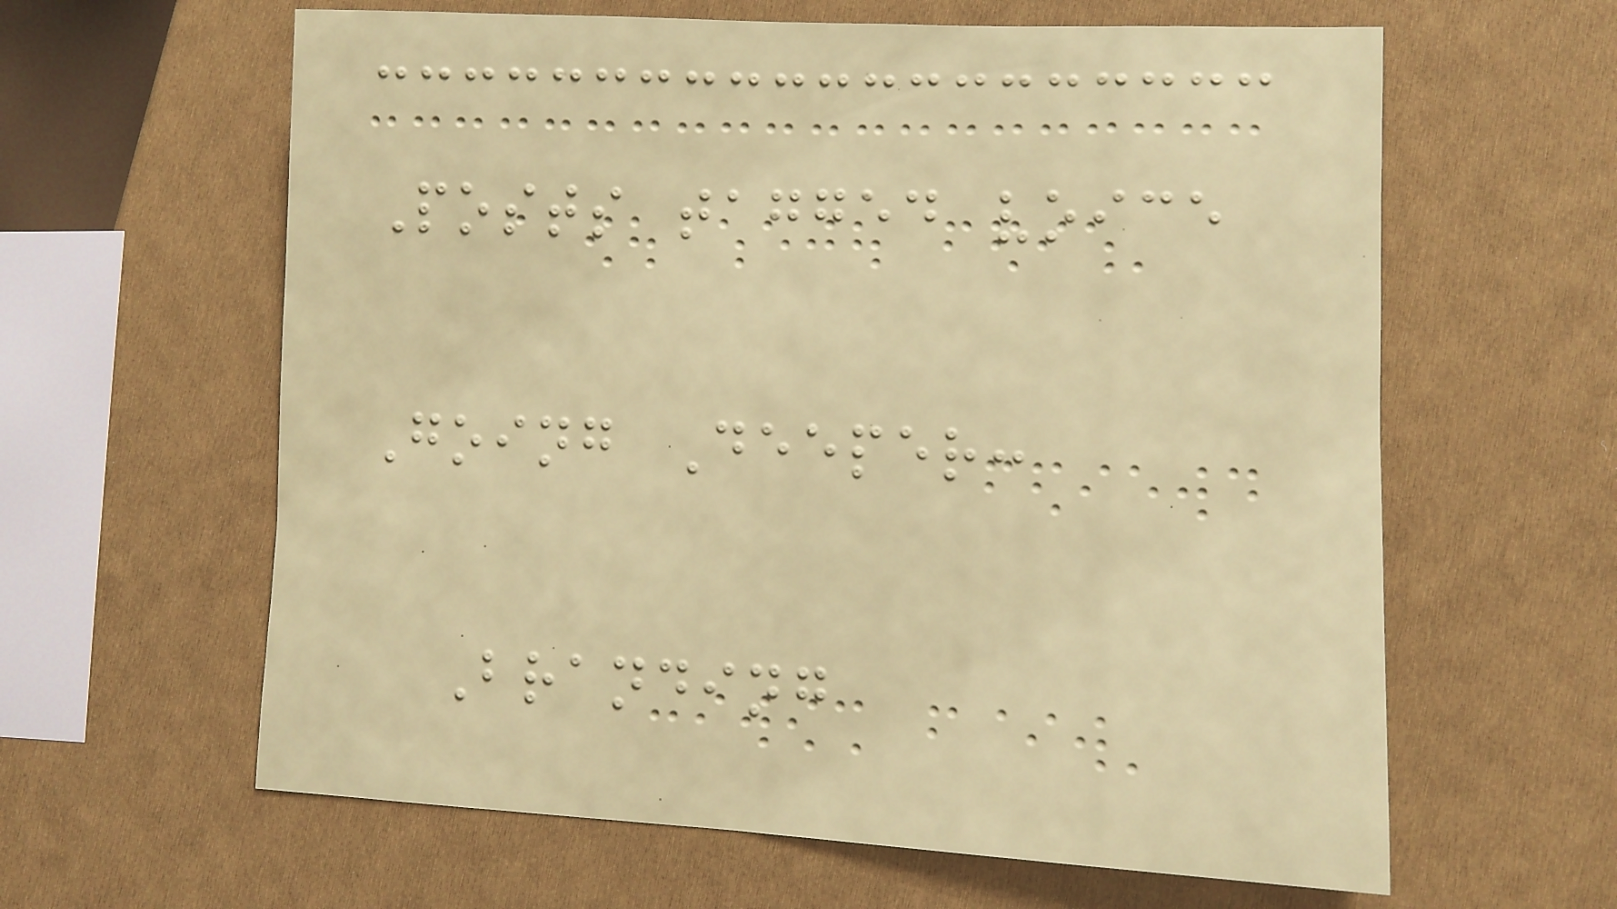Posts tagged voice
Going Deeper:
Branding
